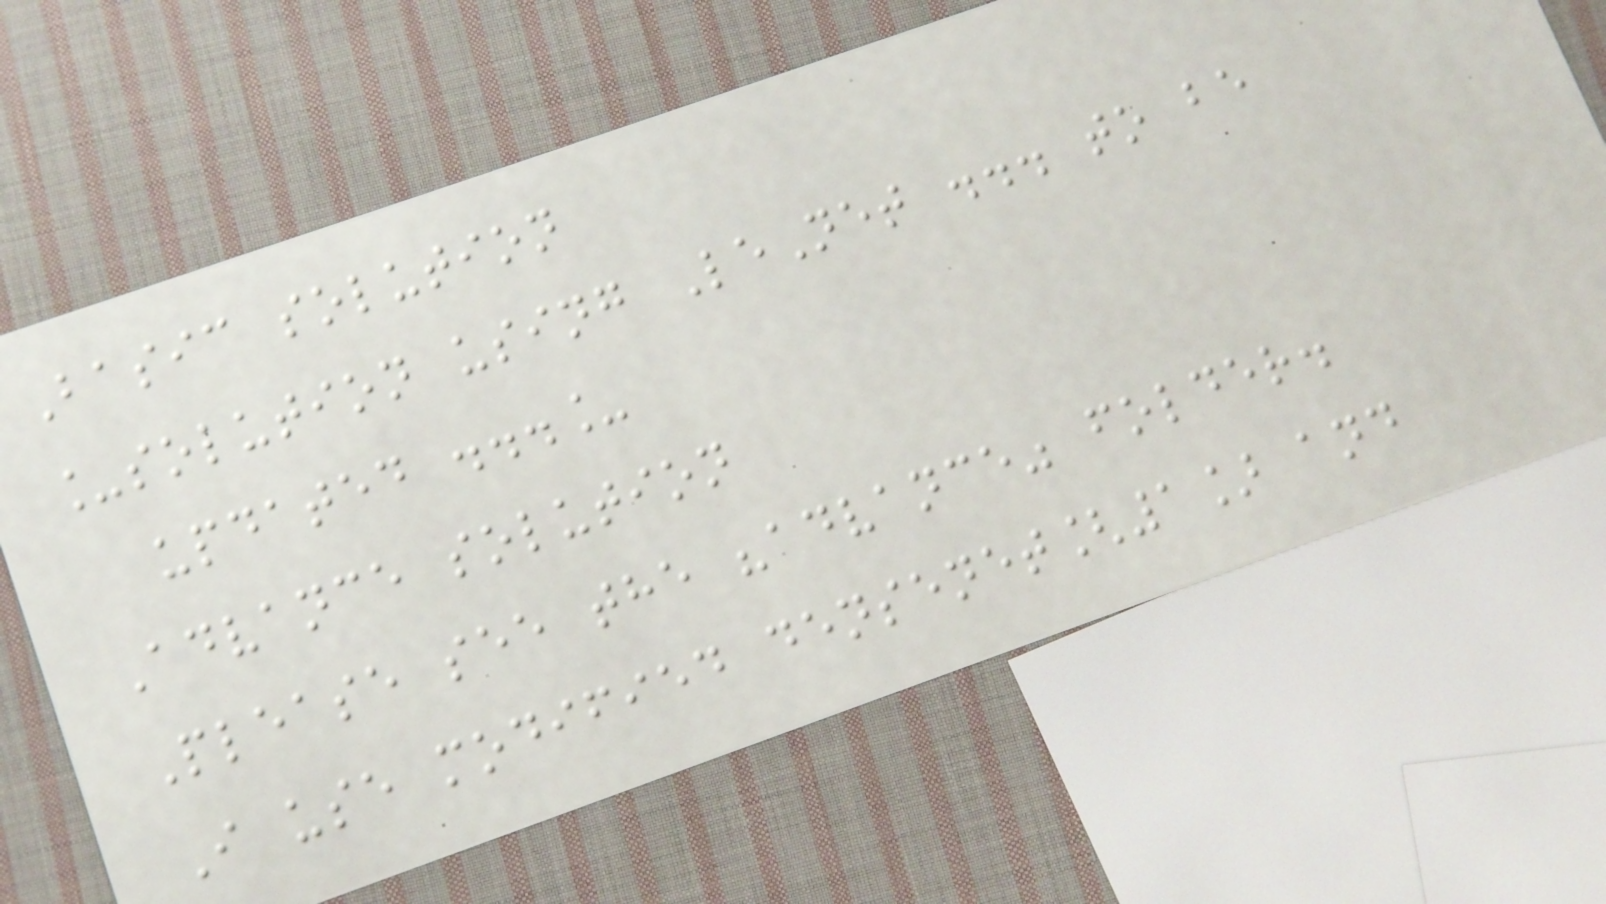Basic solution
_solution using LeNet ... to be
updated ..._
Advance solution
Please see the "advance" folder.
I use modified densenet[1] and
